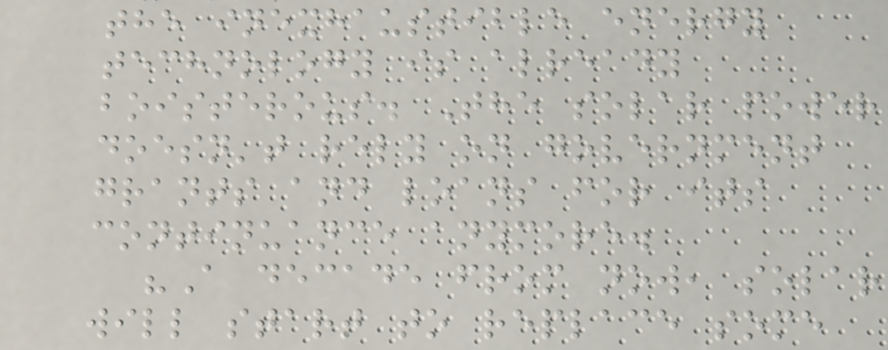the inexhaustible energy
technology is already
boisterous. The solar power
doesn't rely on government
grants and loans for its
continuance anymore.
"A decade from now, solar
will start to replace some
